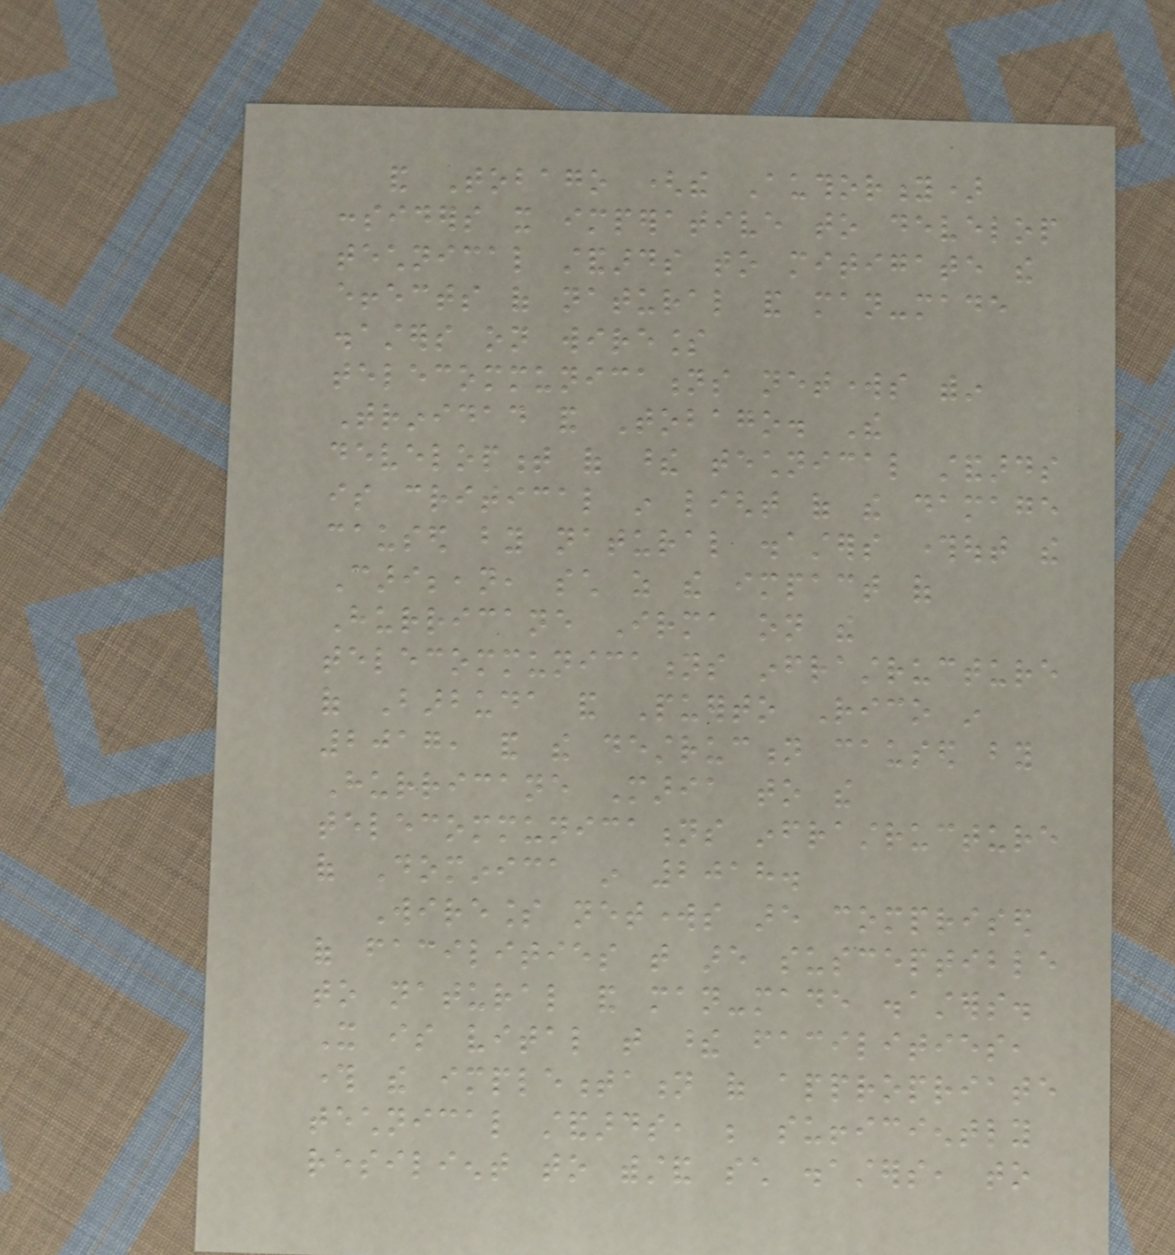and Tobago (the Authority)
considers it imperative to develop
technical standards to mitigate the
effects of natural and man-made
disasters on wireless
telecommunications networks within
Trinidad and Tobago. The
development of these technical standards
is critical in light of the damage
caused by natural disasters throughout the
Caribbean, such as the impact of
Hurricane Irma on the
telecommunications infrastructure
of Barbuda and Puerto Rico in
2017, and the destruction caused by
Hurricane Maria to the
telecommunications infrastructure
of Dominica in 2018.
Wireless networks are comprised
of facilities that are susceptible
to natural and man-made disasters.
It is vital that these facilities,
through the implementation of appropriate
technical standards, be sufficiently
resilient to withstand such disasters, to
